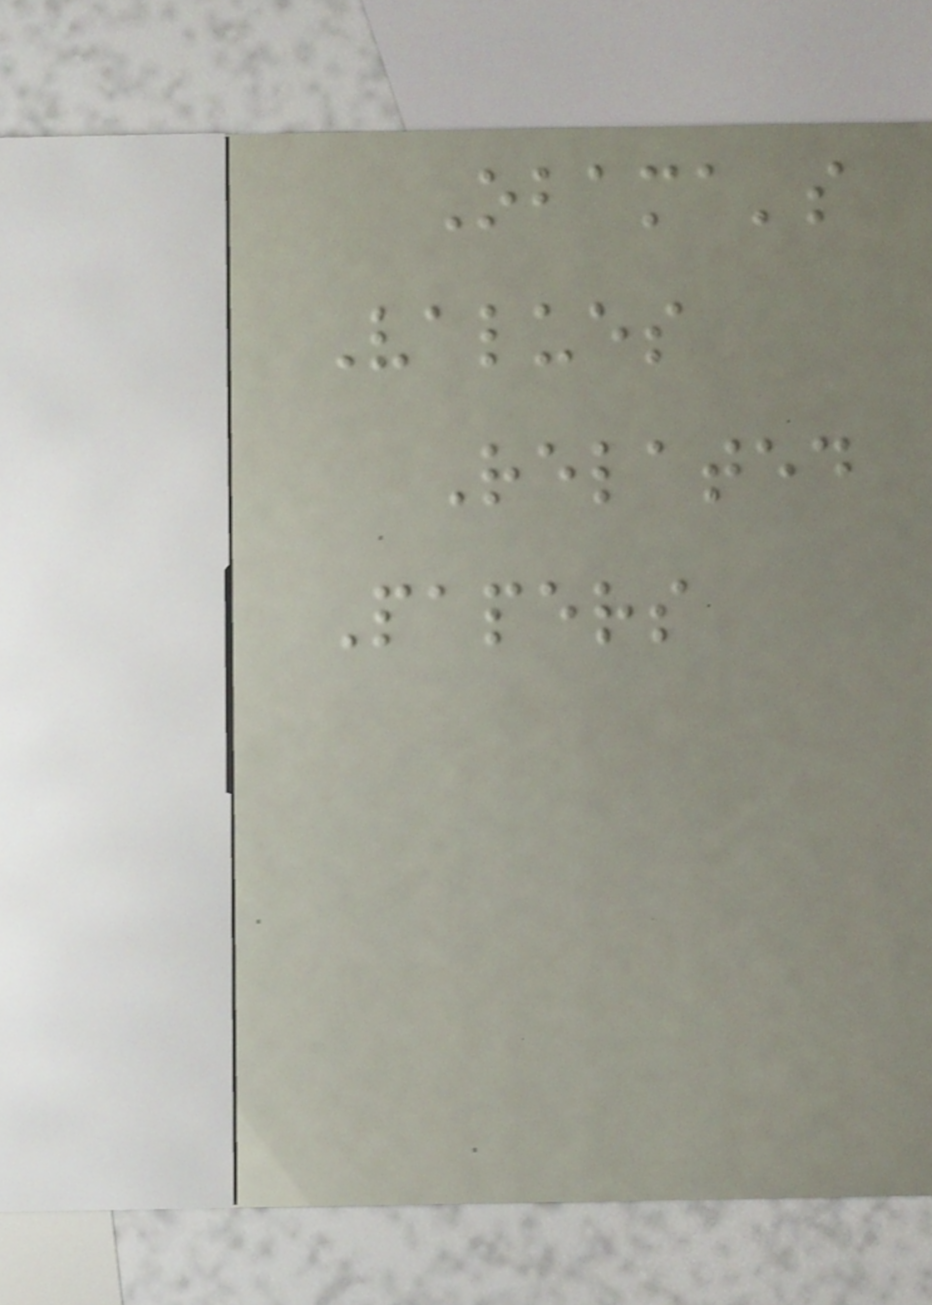Obama's
Values
Related
Papers
